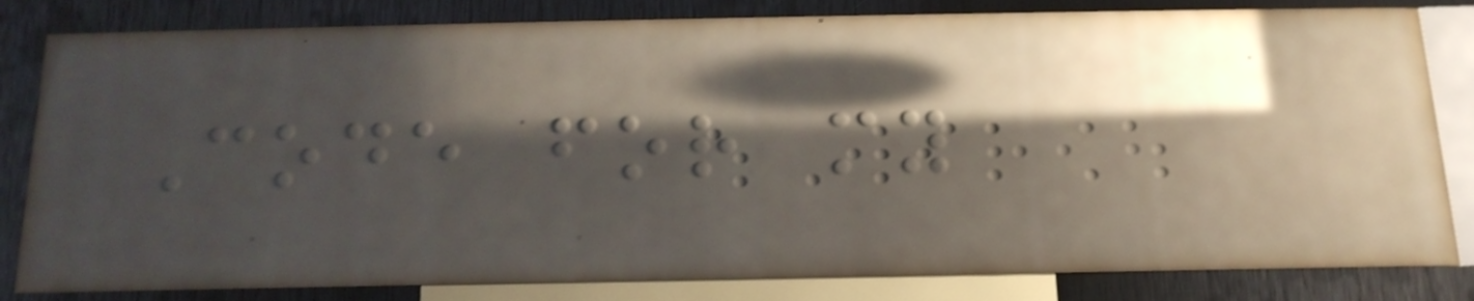Code for my
